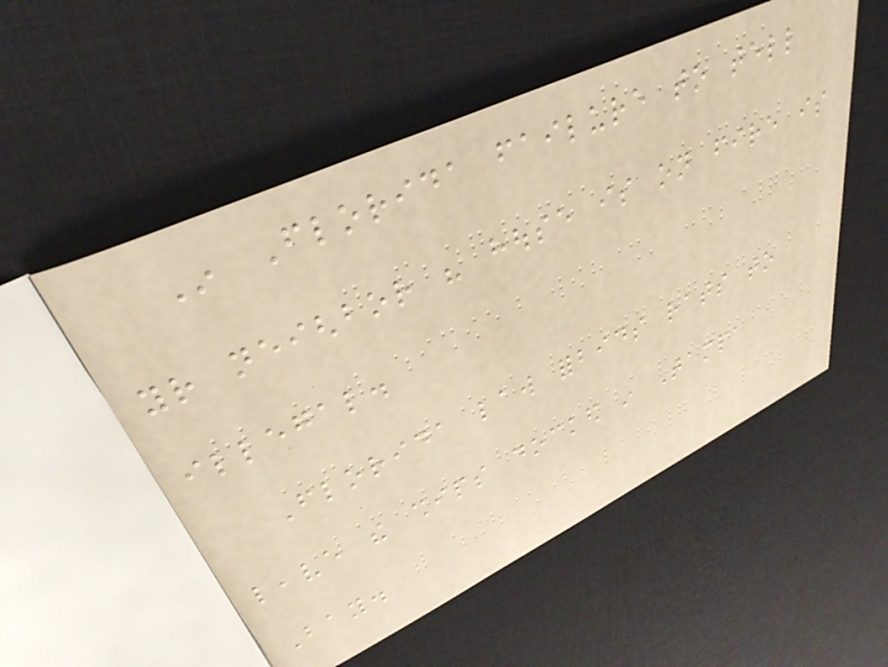In Florida failure to tell
your neighbor his house is on fire is
illegal.
Florida law forbids rats to
leave the ships docked in Tampa
Bay.
